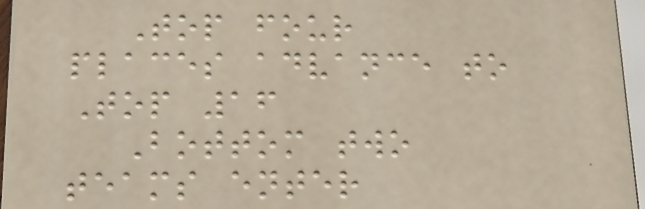Top four
places advance to
Top 16
Bottom two
teams enter
